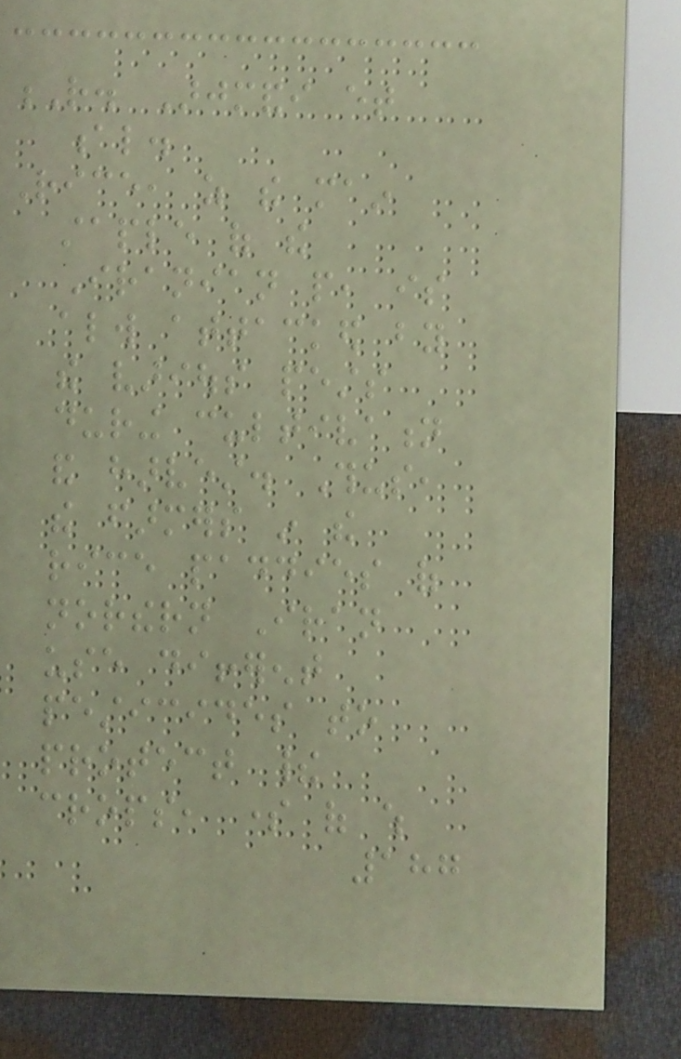R. Arjmandi et
al.
Rice, as the main
staple of the
Iranian people, is
always attacked by
the various pests
during cultivation
and harvest. Thus,
the farmers in the
rice paddies of
northern Iran
use different
pesticides to
protect their
crops, some of which
187
